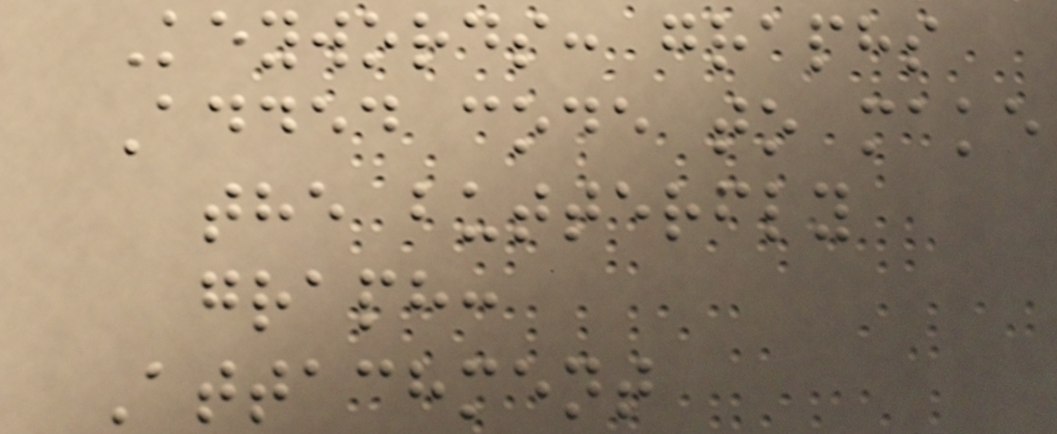Keywords: graphs
Added code to make
the butterfly
graph:
Attachment
